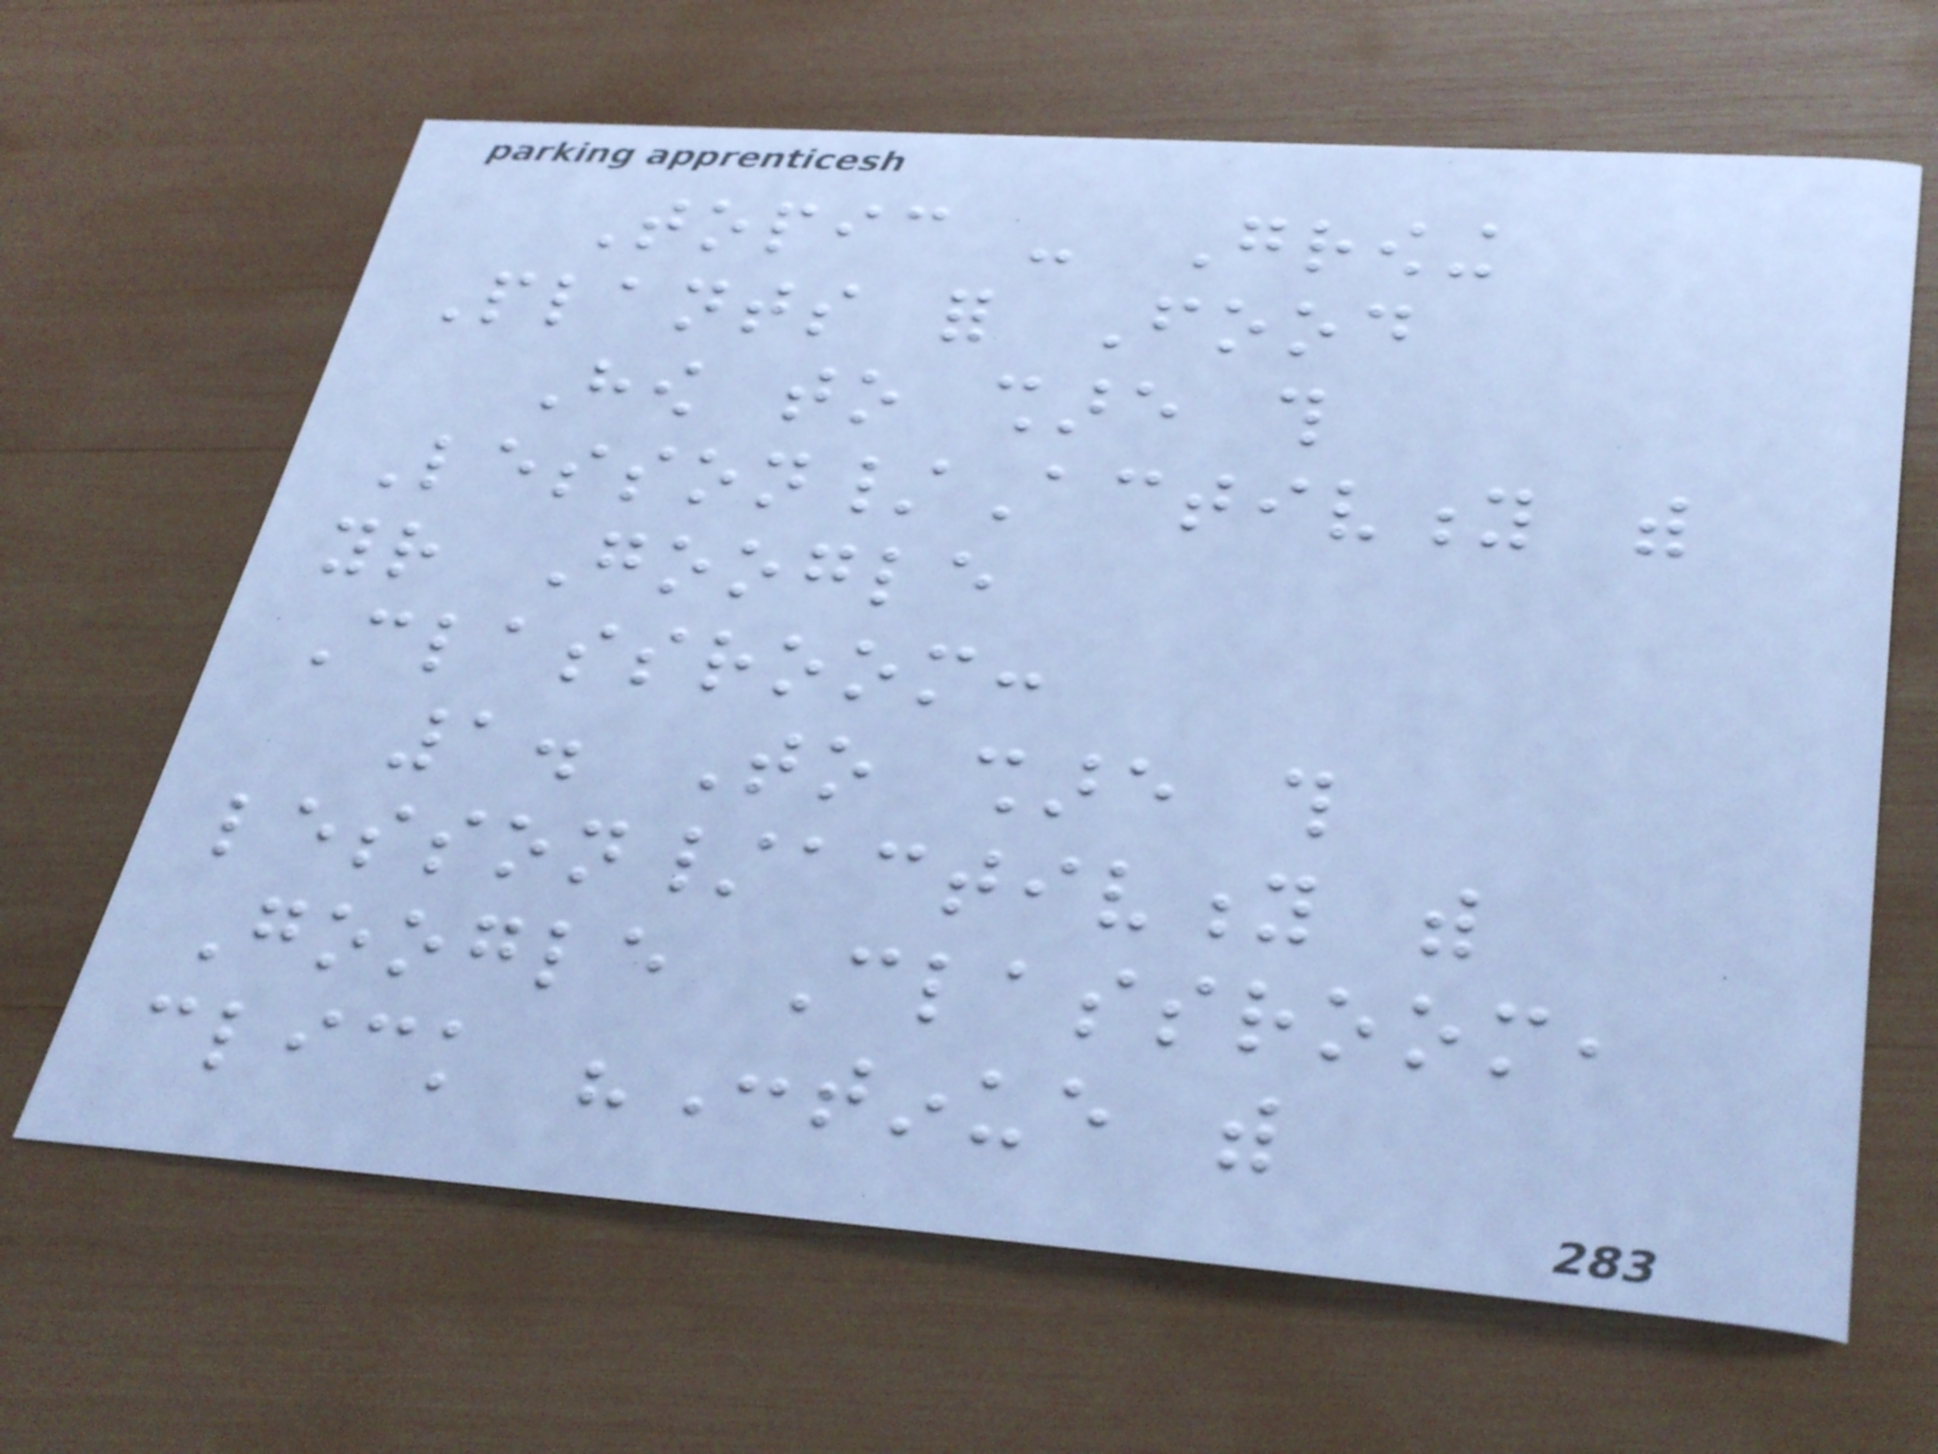Topic - Growing
Plants for Food
How to share this
Lesson/Activity with
your Google
Classroom:
1. To share this
lesson/activity with
Google Classroom,
click "Continue with
